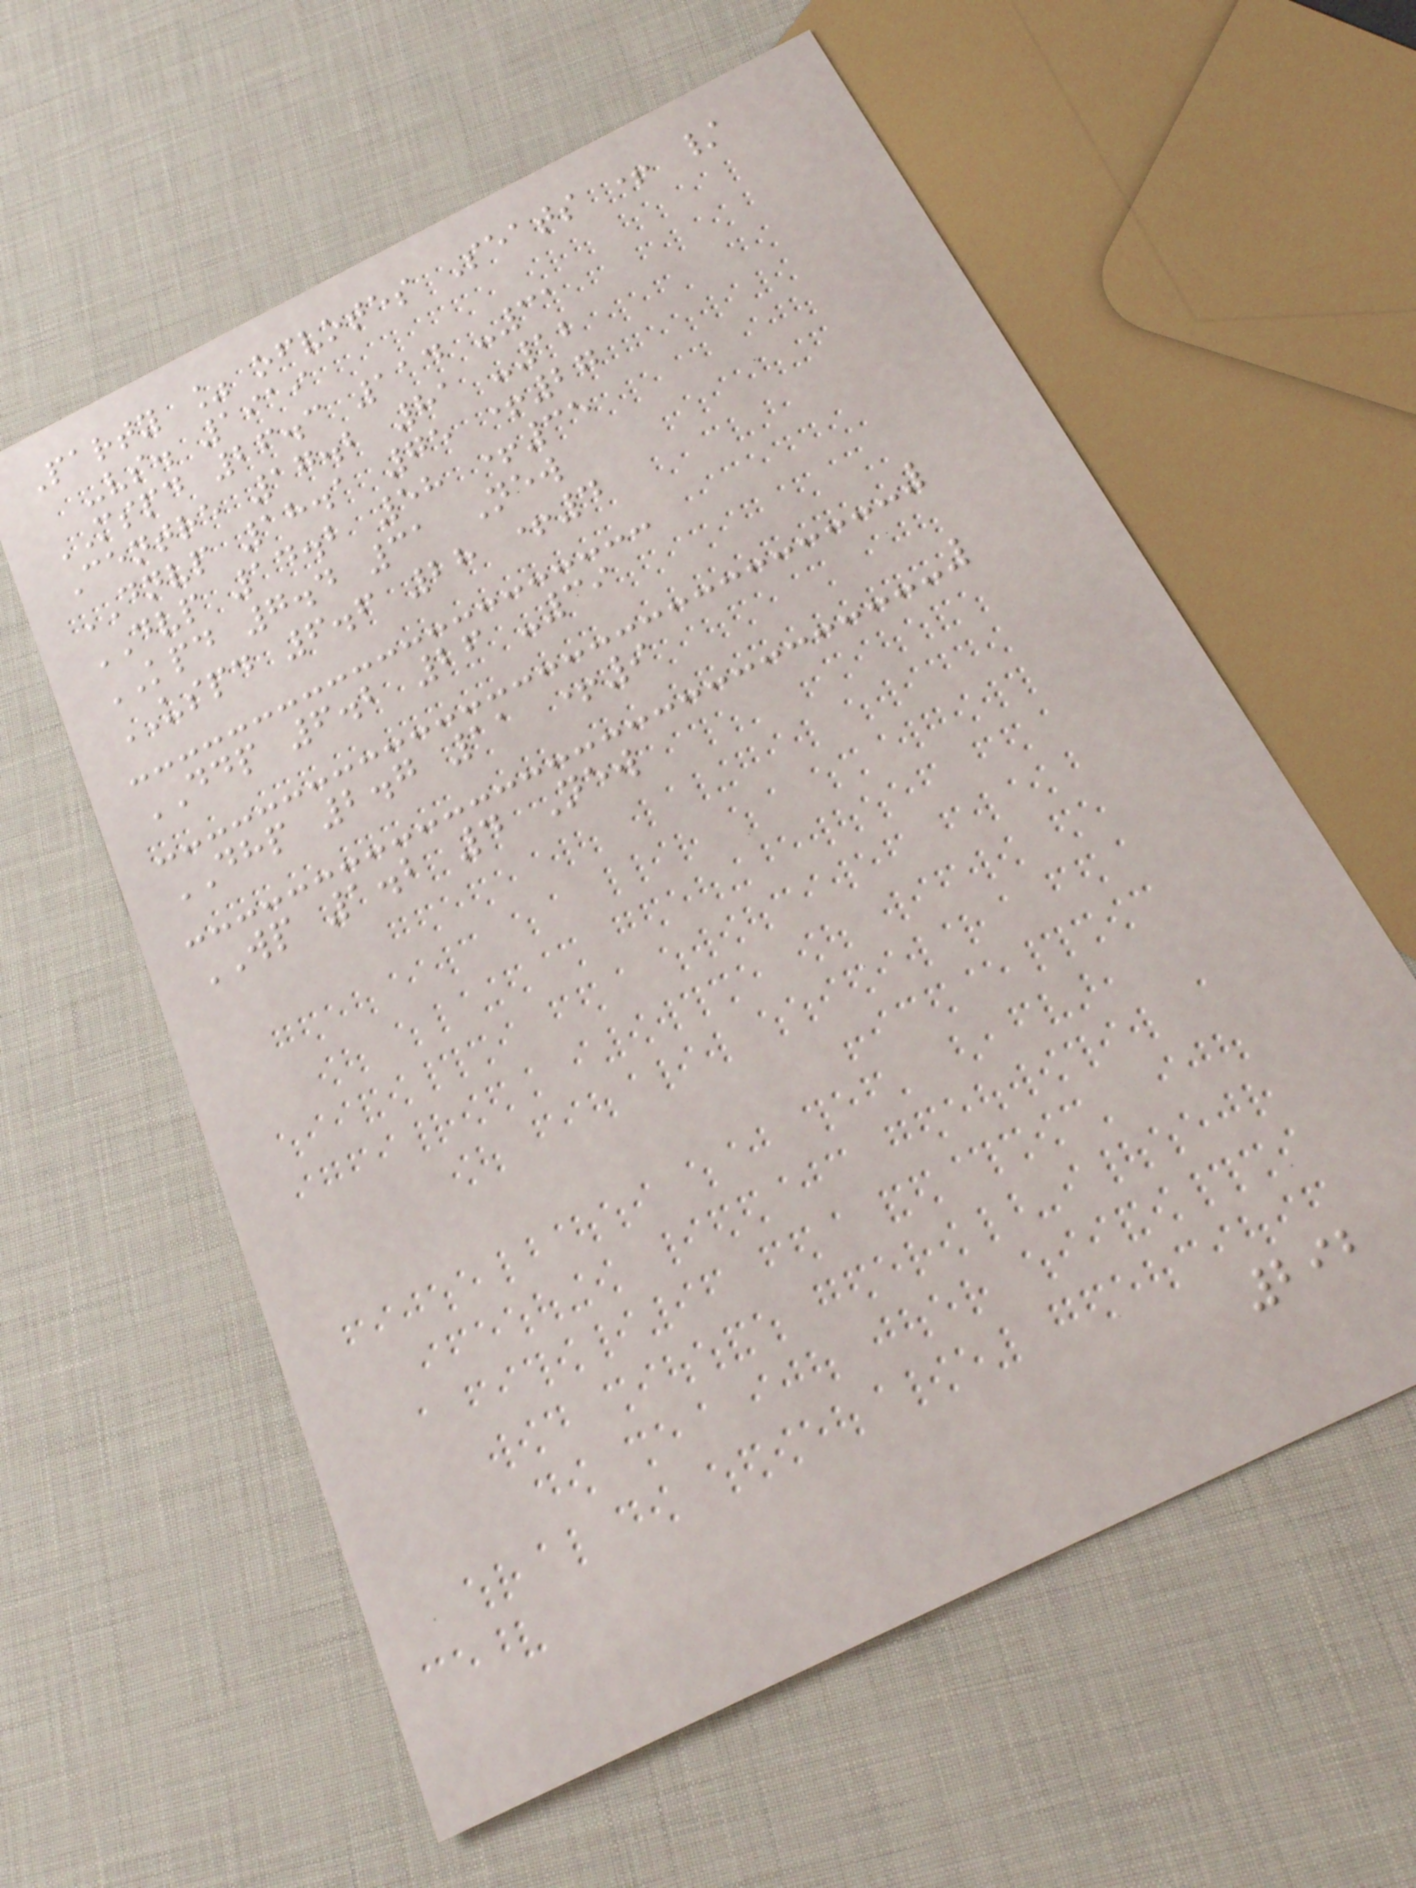Party % ofvotes Seats + /
-vs. 1919
MSPD 26.3 114 -31
Centre 17.2 81 -12
DNVP 18.1 75 +27
DVP 14.2 58 +35
KPD 7.4 31 New
USPD 6.6 28 +4
DDP 6.2 26 -39
DHP 2.7 11 +9
WP 1.2 4 New
292
